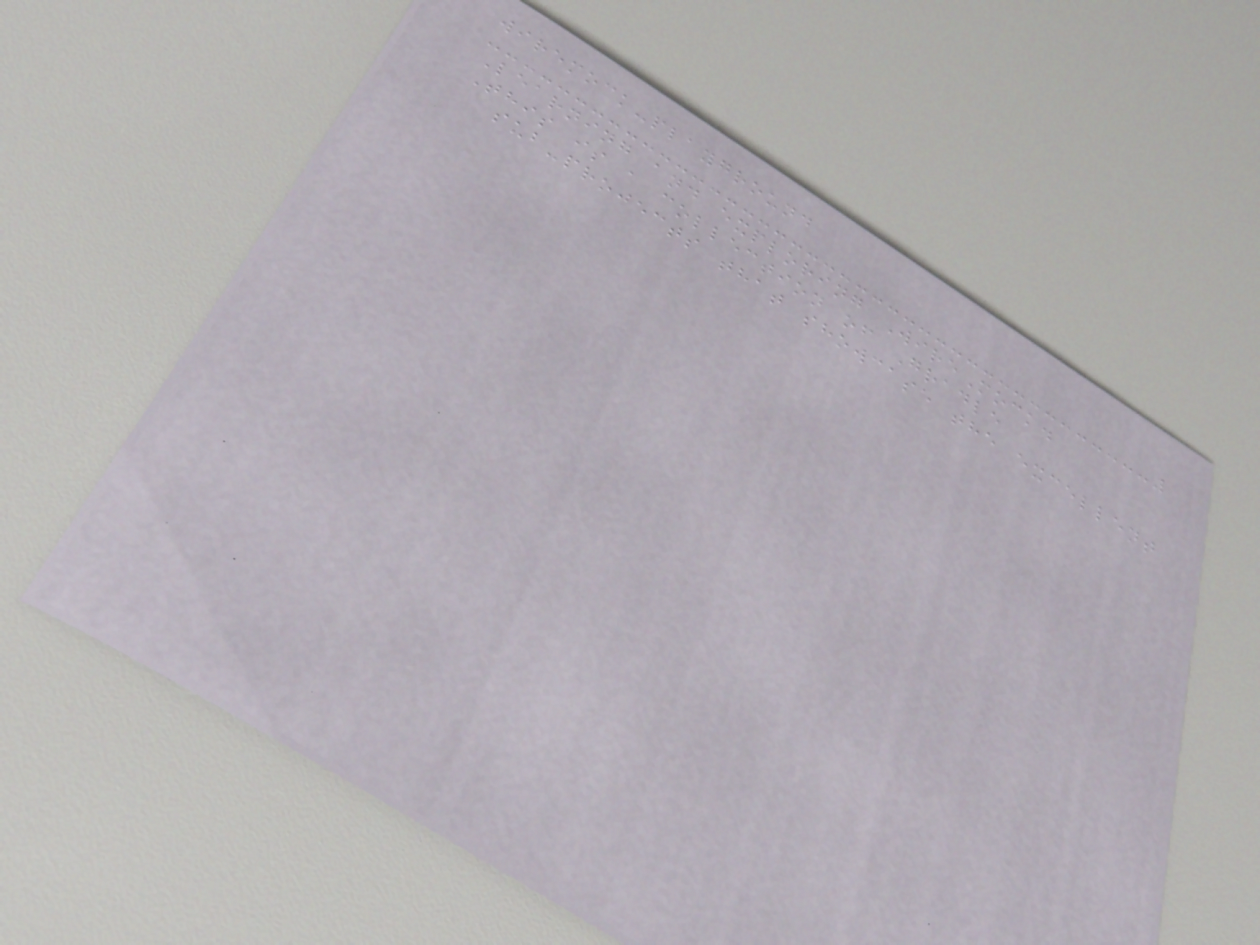wiremock-playground
Learning and exploring WireMock.
This is a collection of Gradle
sub-projects that showcase the excellent
